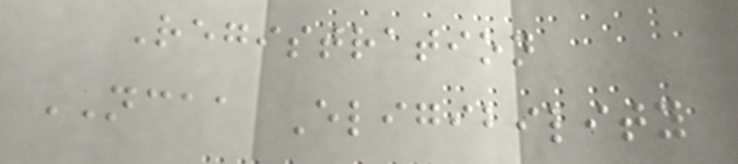Registration
NCAA Eligibility
